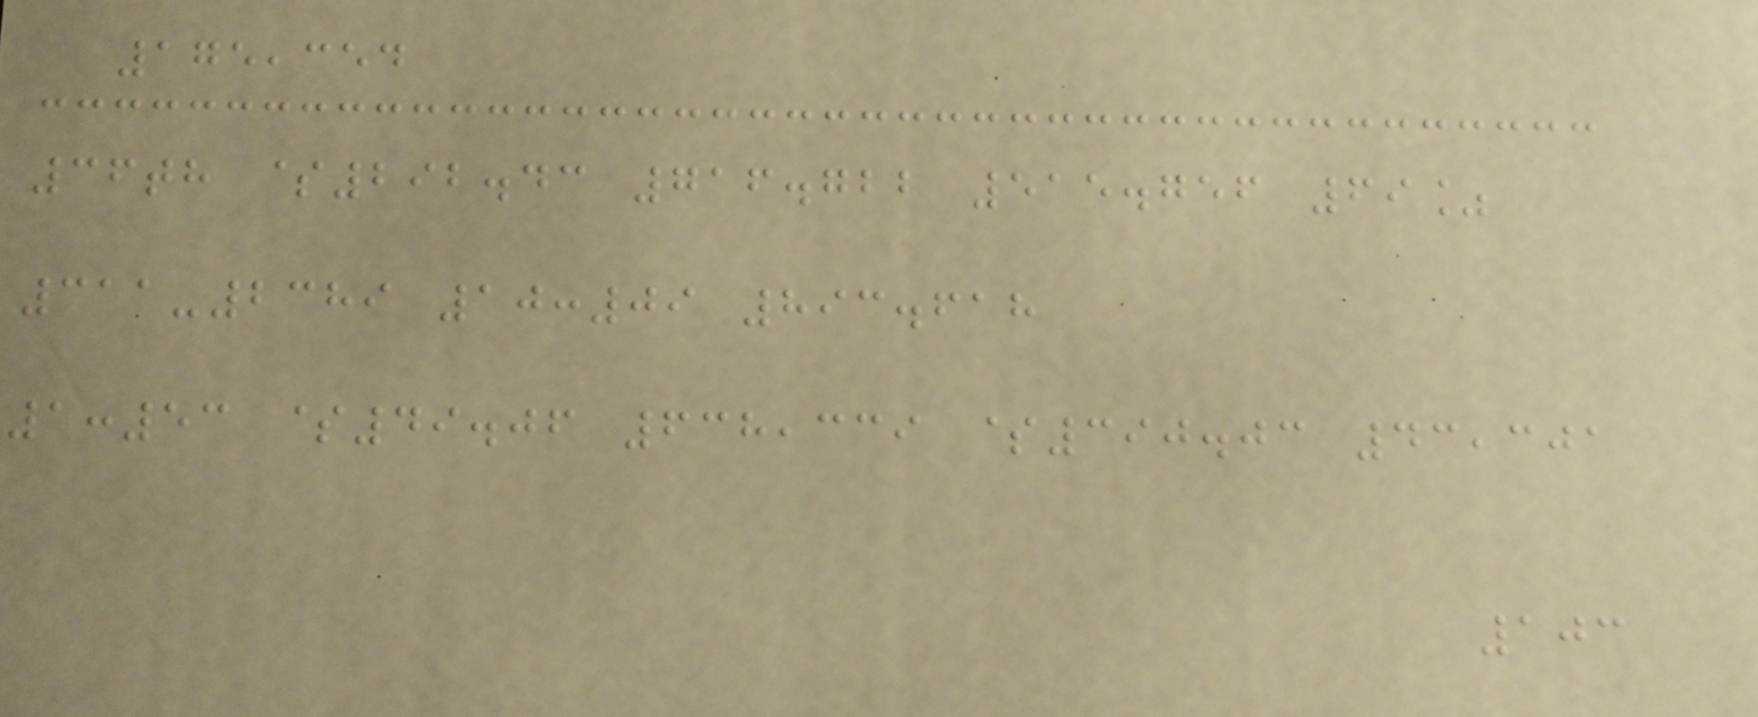175,354
36th $292.43 716.722 515.756 69%
311-2389 10:09 893.618
1:53 $49.06 638,339 $390.03 43,301
103
